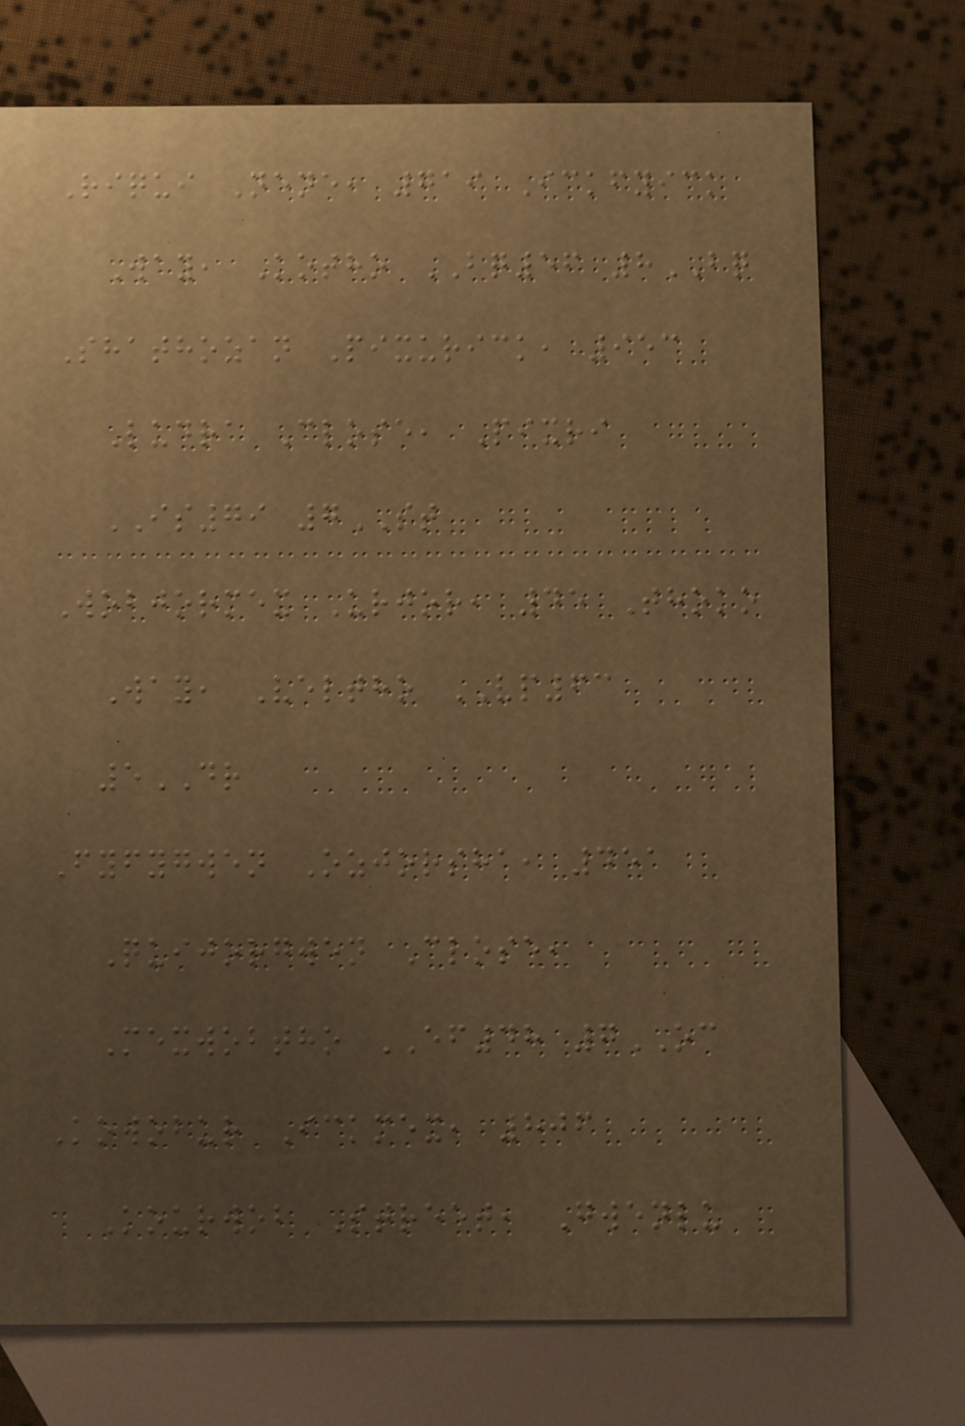Riqui Nene, 719 Ickfyick
Way, Kotho BQ56 8BQ
Shathozan Pixurick, 953
Ludra Close, Pixri
IS79 7ST
Wobjormex Urjor, 45 Thoko
Way, Veltho VP63
5DR
Fyfygwen Ozjorsha, 451
Quijorgwen Close,
Mexwobtho EF48 7OC
Kowobur Ickmex, 806
Kourwob Street, Gwenlu
